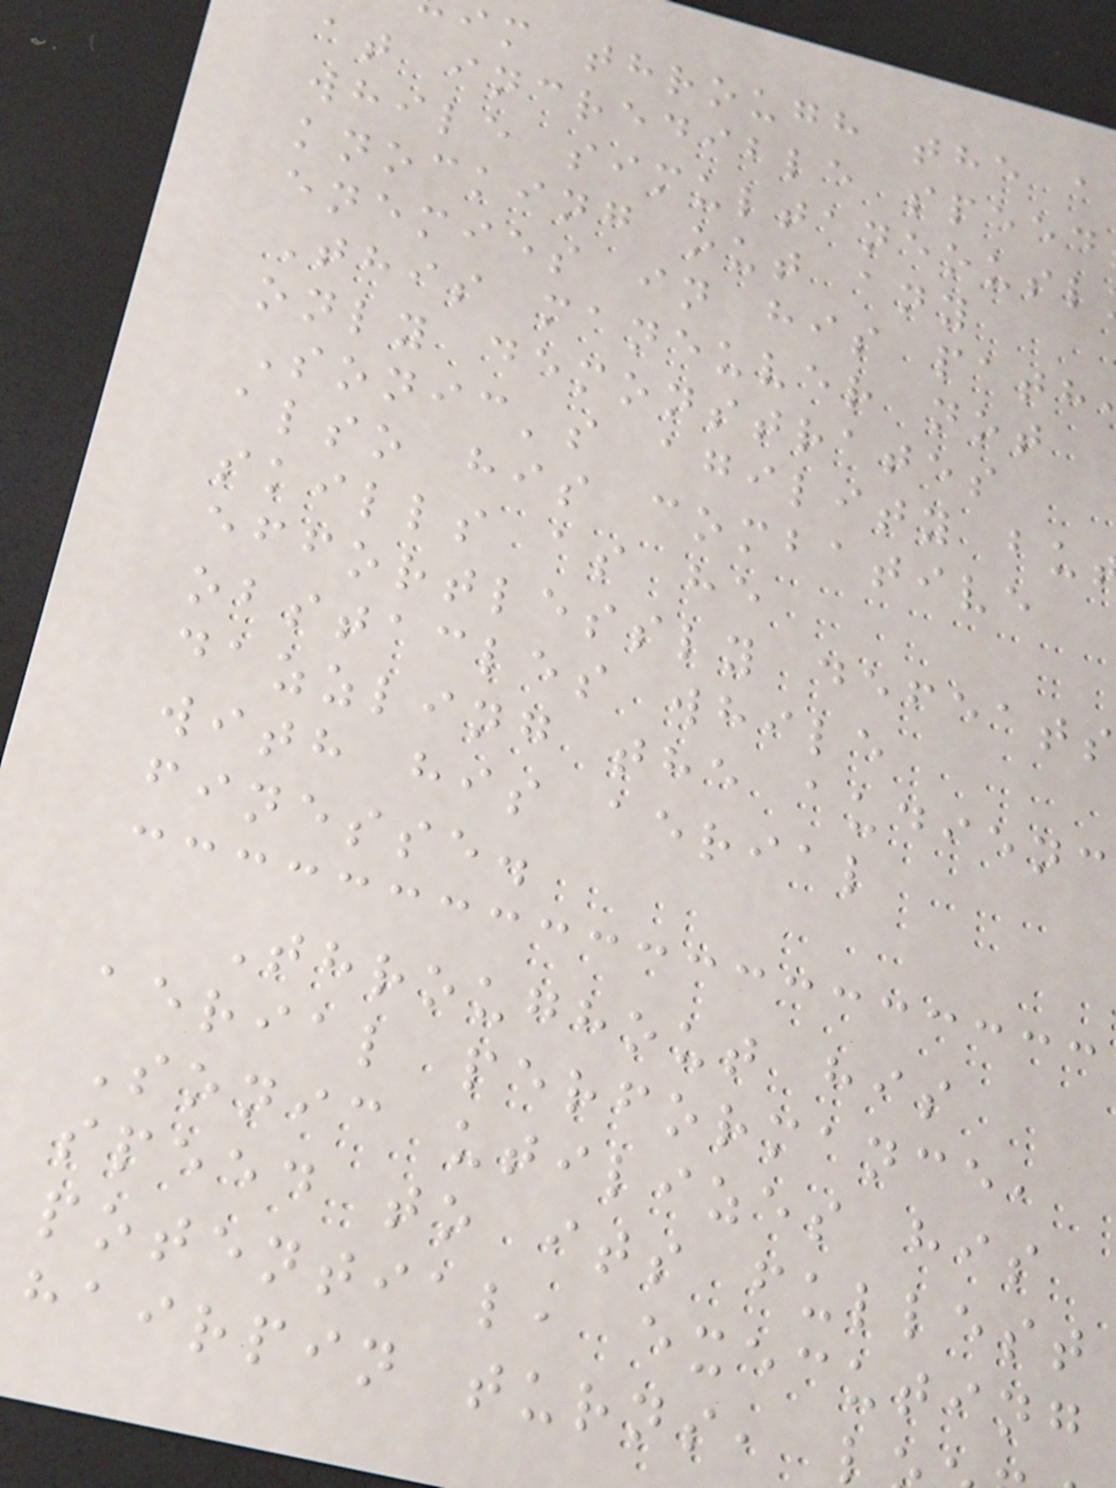im through the a
at incredible speed
while simultaneousl
knocking out any
enemies in his path
This maneuver not
only demonstrates
Sonic's agility bu
also his combative
skills as he
effortlessly defeats
obstacles while
dazzling the audienc
with his aerial
finesse.
Throughout his
aerial performance,
Sonic utilizes his
speed to its fullest
potential, executing
hairpin turns,
